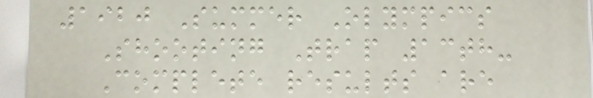1920 Summer Olympics
Shooting Trap 13th-
Complete results are
